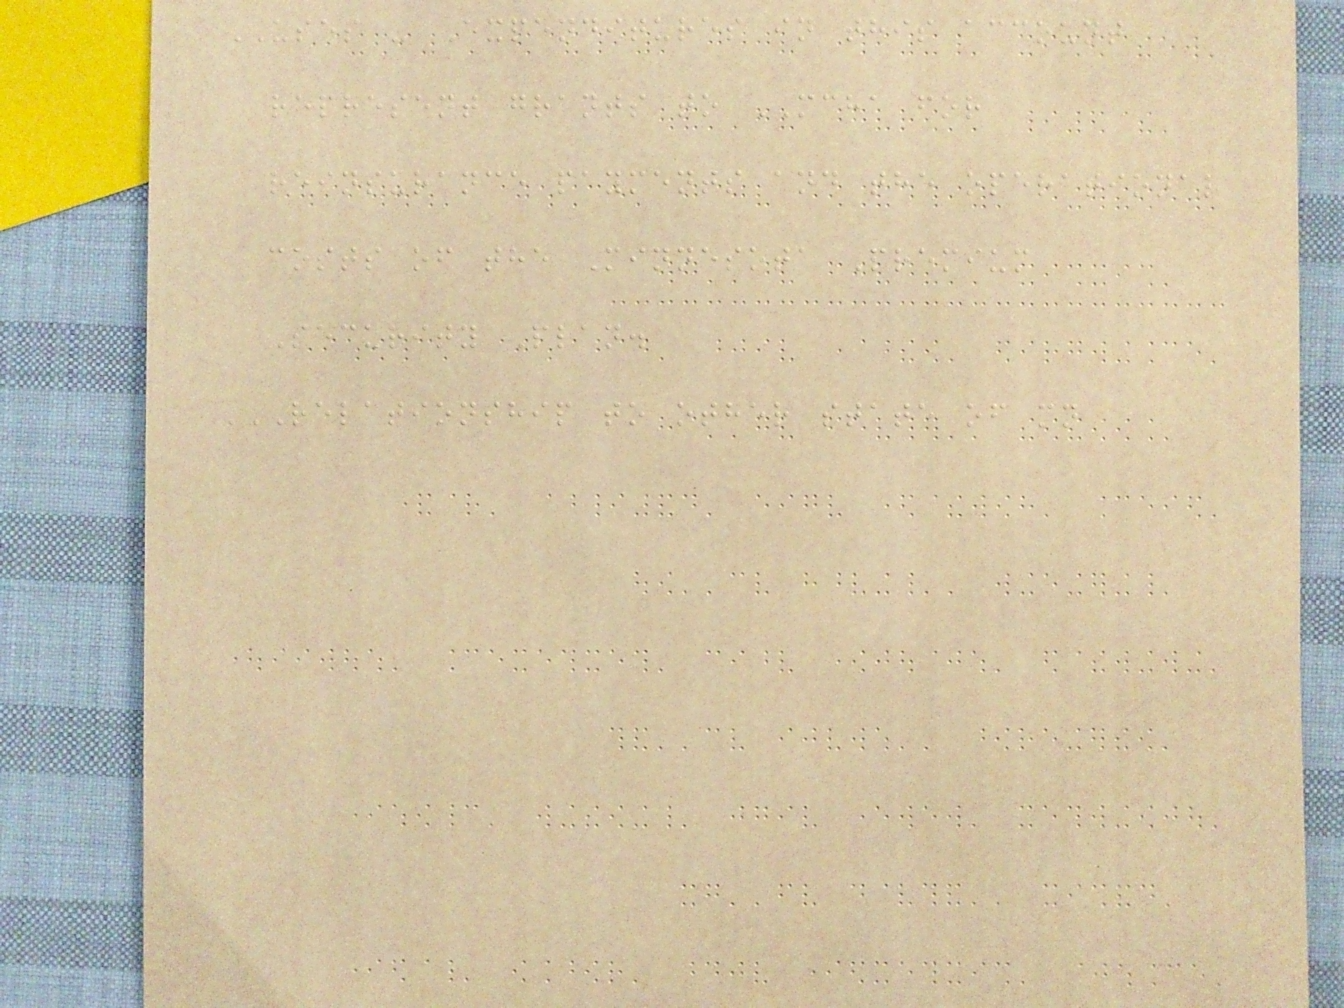USES - Expenditures in this account
represent grants to MCHA for
reinsurance payments and the operational
costs of the Minnesota Premium
Security Plan.
RELATIONSHIP TO OTHER STATE OF MN
